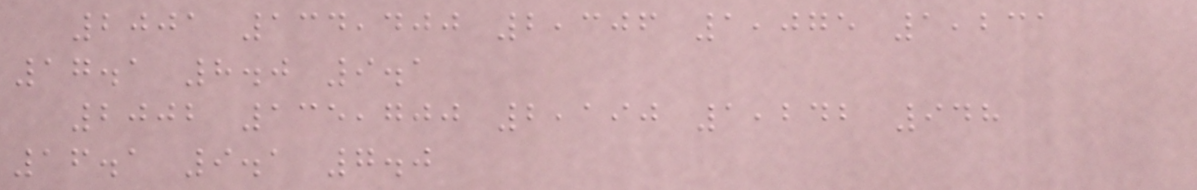2001 134,400 2,306 1,075 1,231
17.1 8.0 9.1
2002 135,700 2,190 1,242 948
16.1 9.1 7.0
